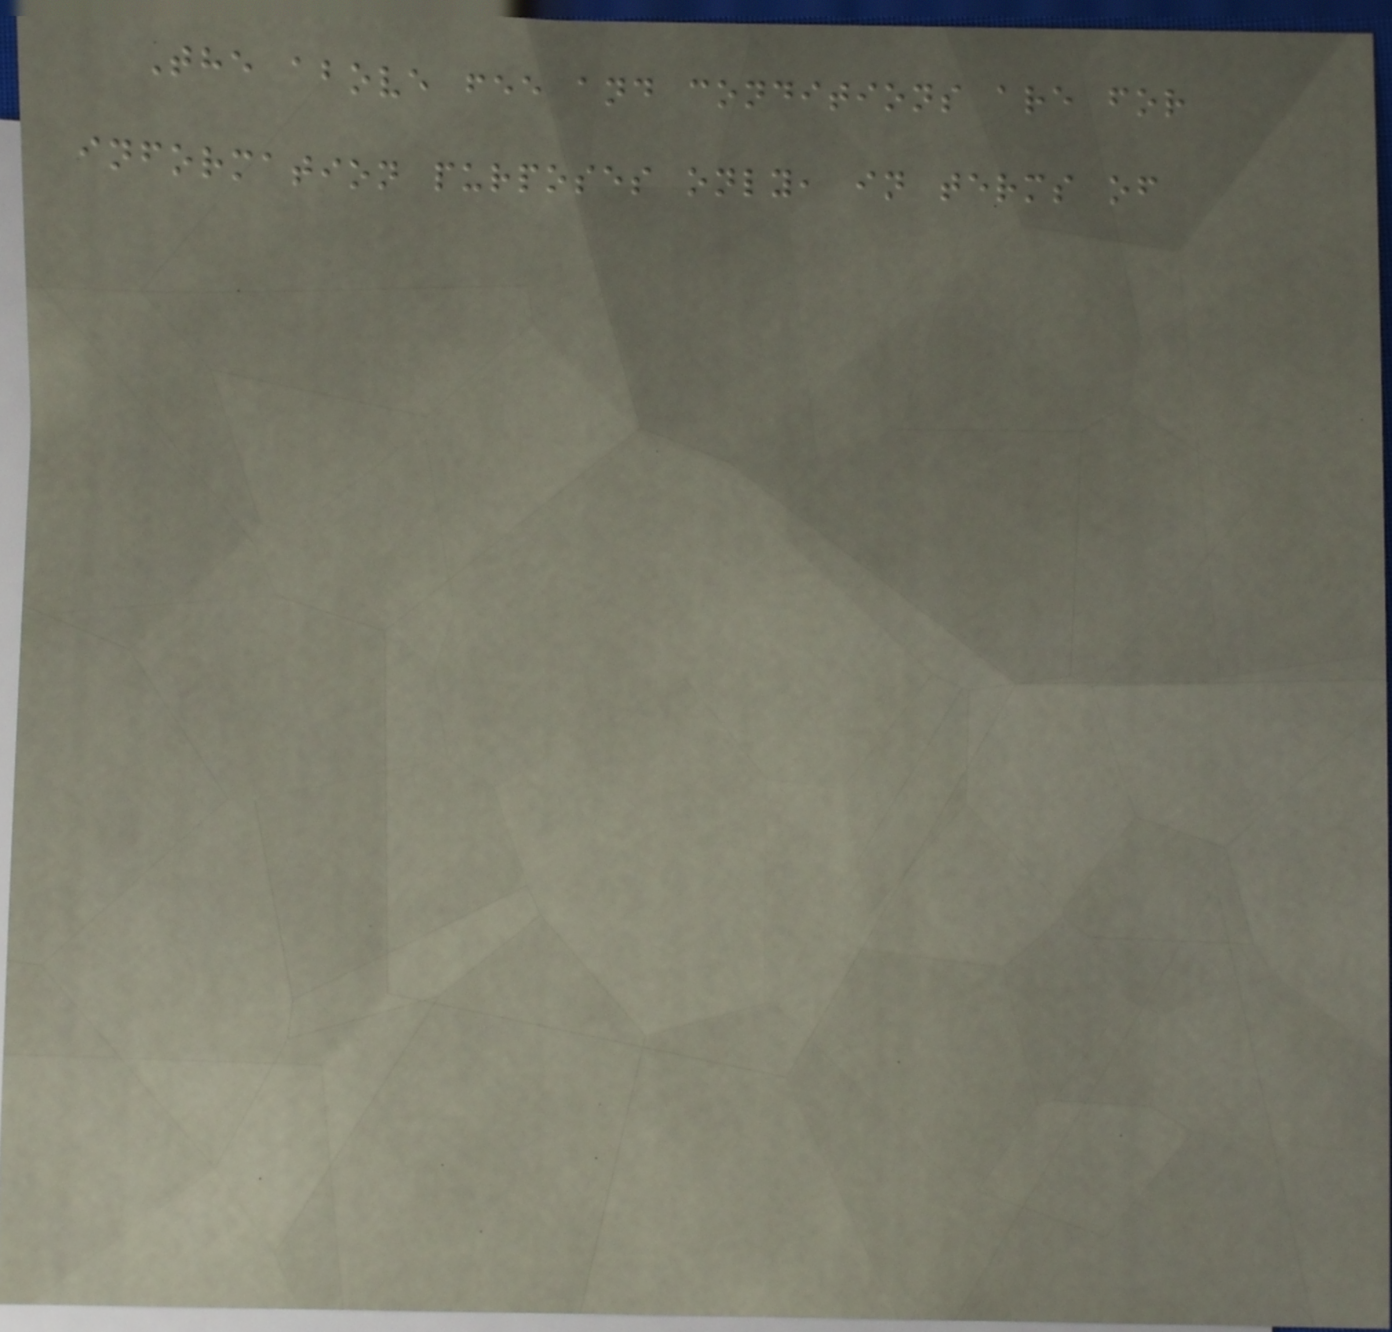The above fee and conditions are for
information purposes only, in terms of
